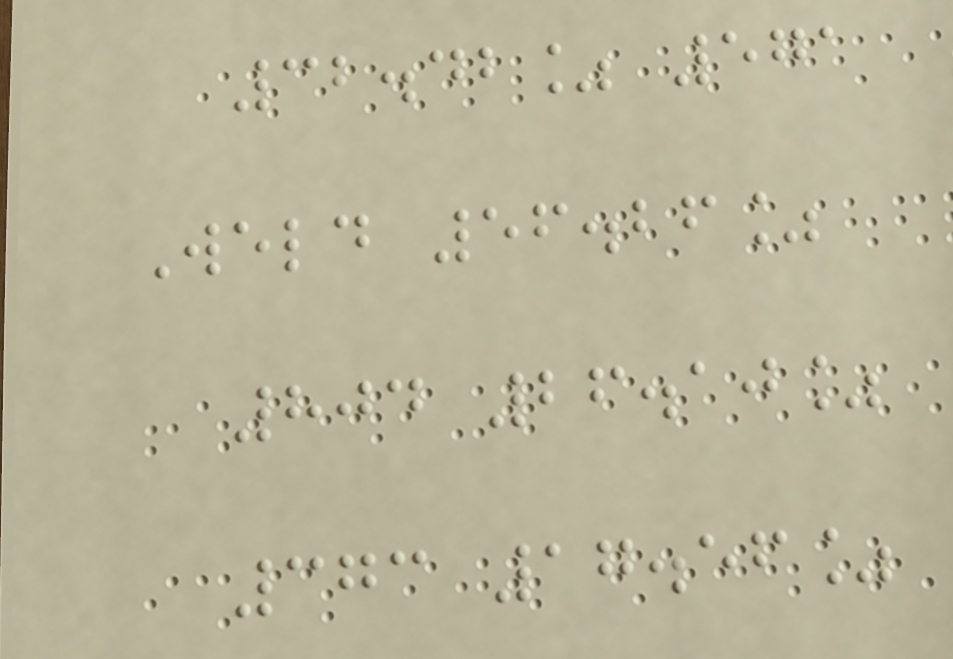32.42% 571
Weld 56.26%
804 26.10%
373 17.56%
